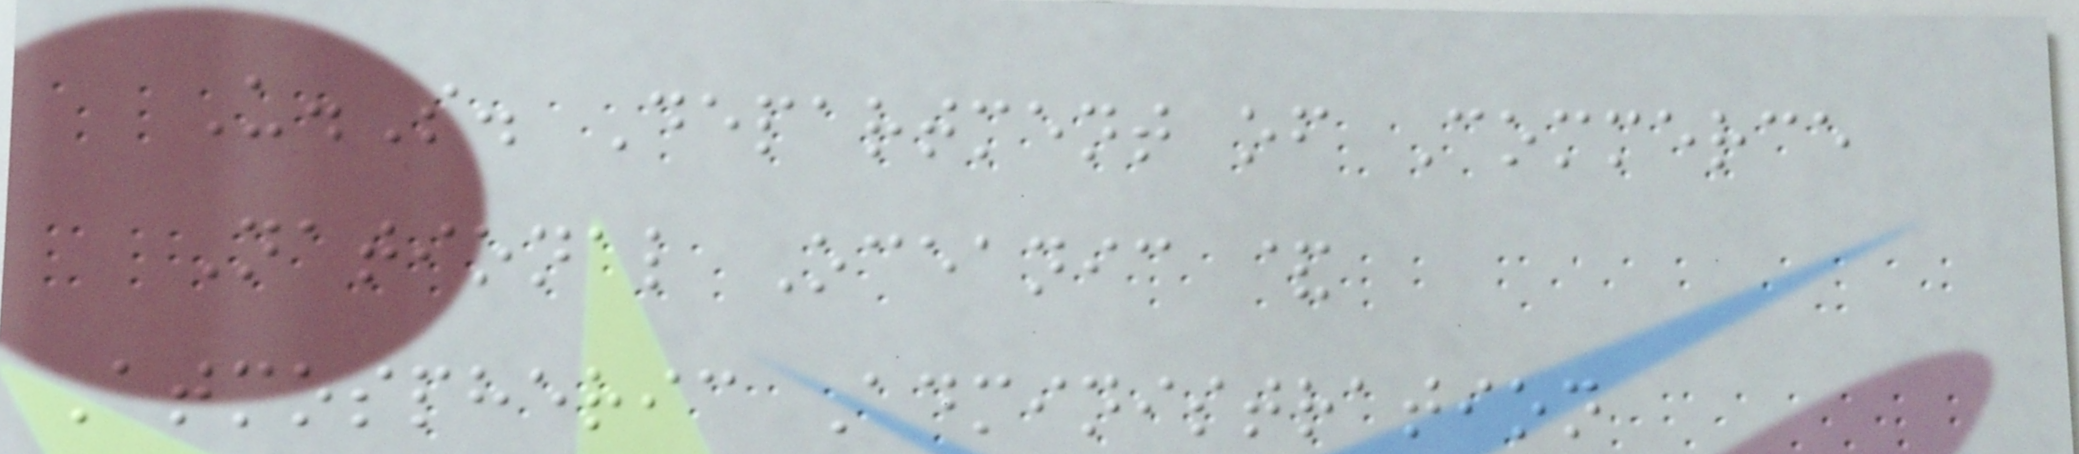U.S. Department of Commerce
National Oceanic &
Atmospheric Administration
